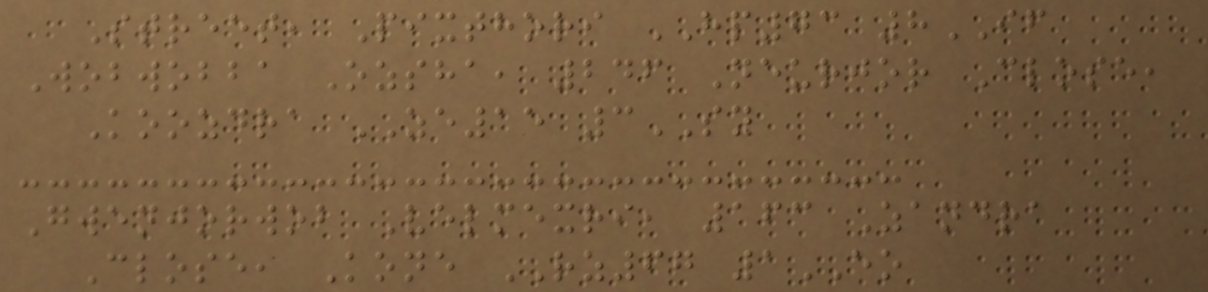Street, Pixthori HP73 8IF
Wobwobba Ozsha, 246 Neurjor Close,
Koozdra ZE15 3SY
Gwenjorwob Velmexri, 163 Zandra
Close, Kone RZ67 1EO
